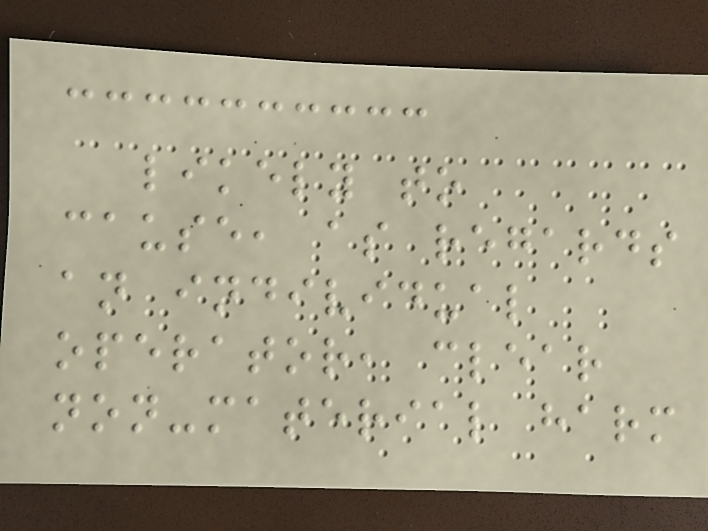likely to
cause, as regards
an individual
operator, clear
non-material harm
